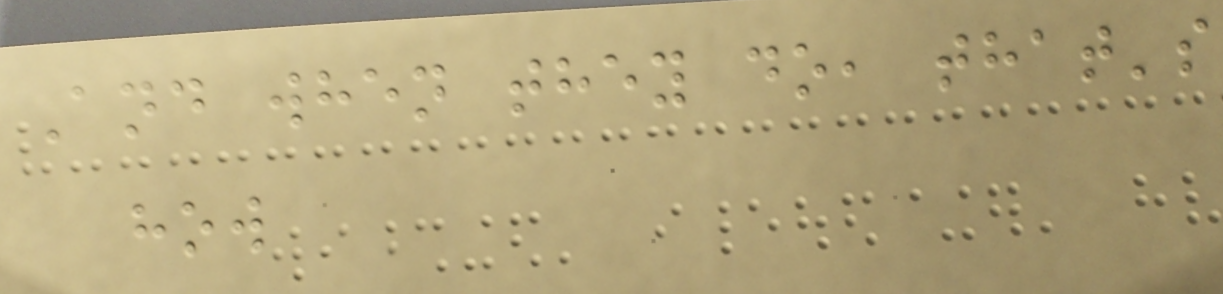And when they do, that's
how
